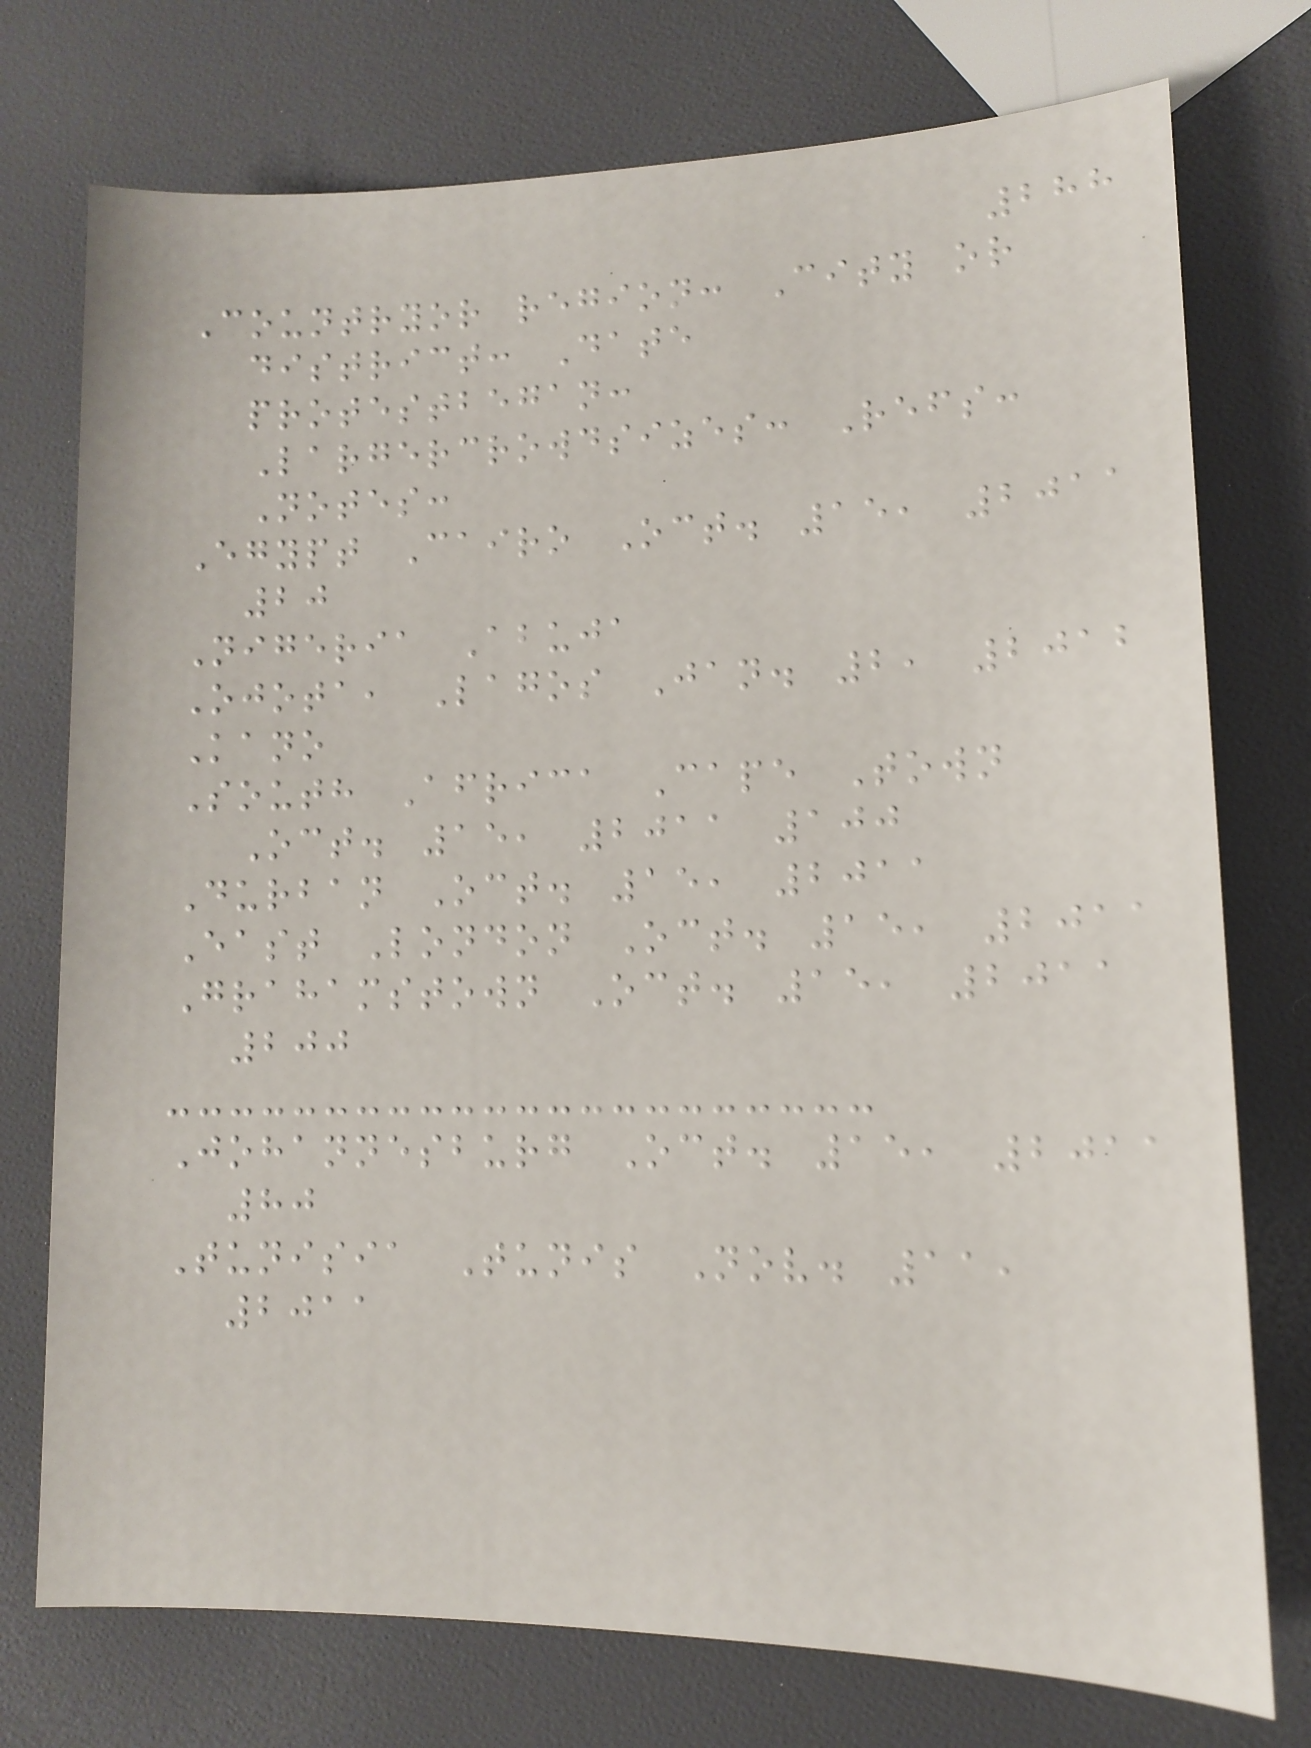288
Countryor region: City or
district: Date
protestbegan:
Largercrowdsizes: Refs:
Notes:
Egypt Cairo Oct. 15, 2011
20
Nigeria Abuja
Ojota, Lagos Jan. 2, 2012
Kano
South Africa Cape Town
Oct. 15, 2011 100
Durban Oct. 15, 2011
East London Oct. 15, 2011
Grahamstown Oct. 15, 2011
200
Johannesburg Oct. 15, 2011
80
Tunisia Tunis Nov. 11,
2011
